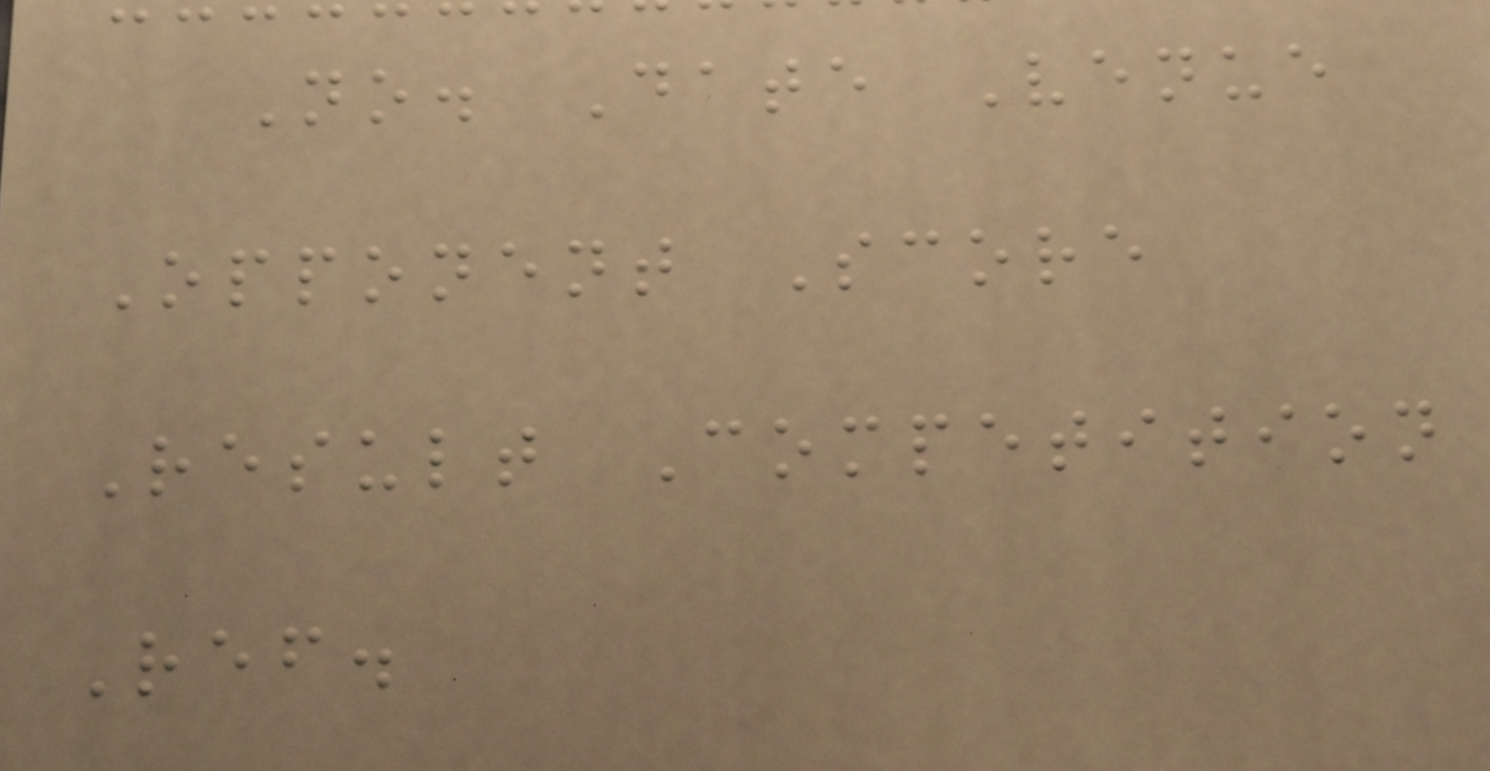No. Date Venue
Opponent Score
Result Competition
Ref.
